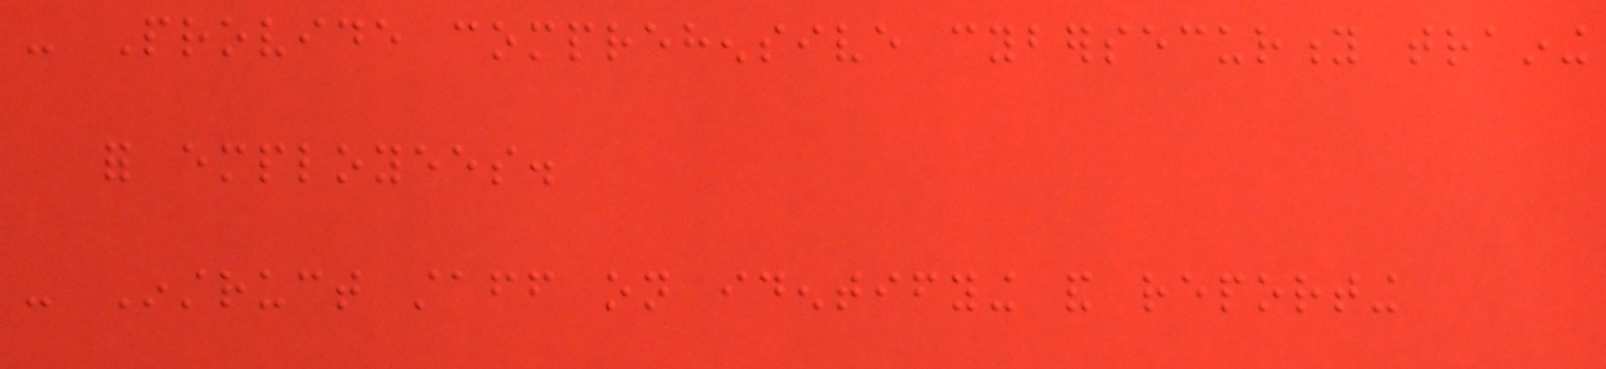- Provide comprehensive cybersecurity training
for employees.
- Instruct staff on identifying and reporting
